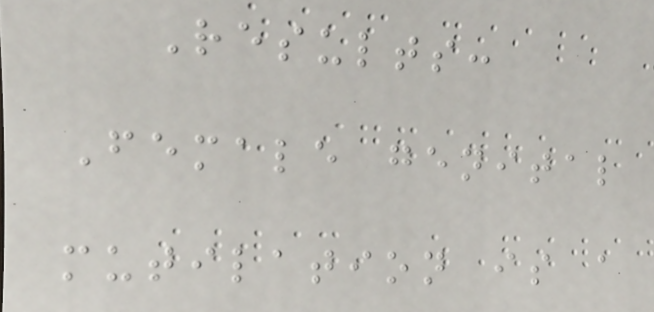Results:
Female genital
mutilation is a
